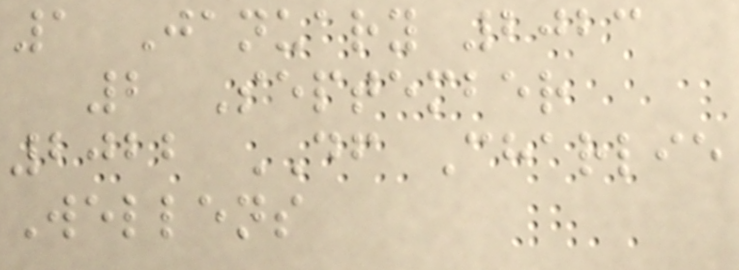1 January 2023
2 September
2022 DF Charlie
Wellens
